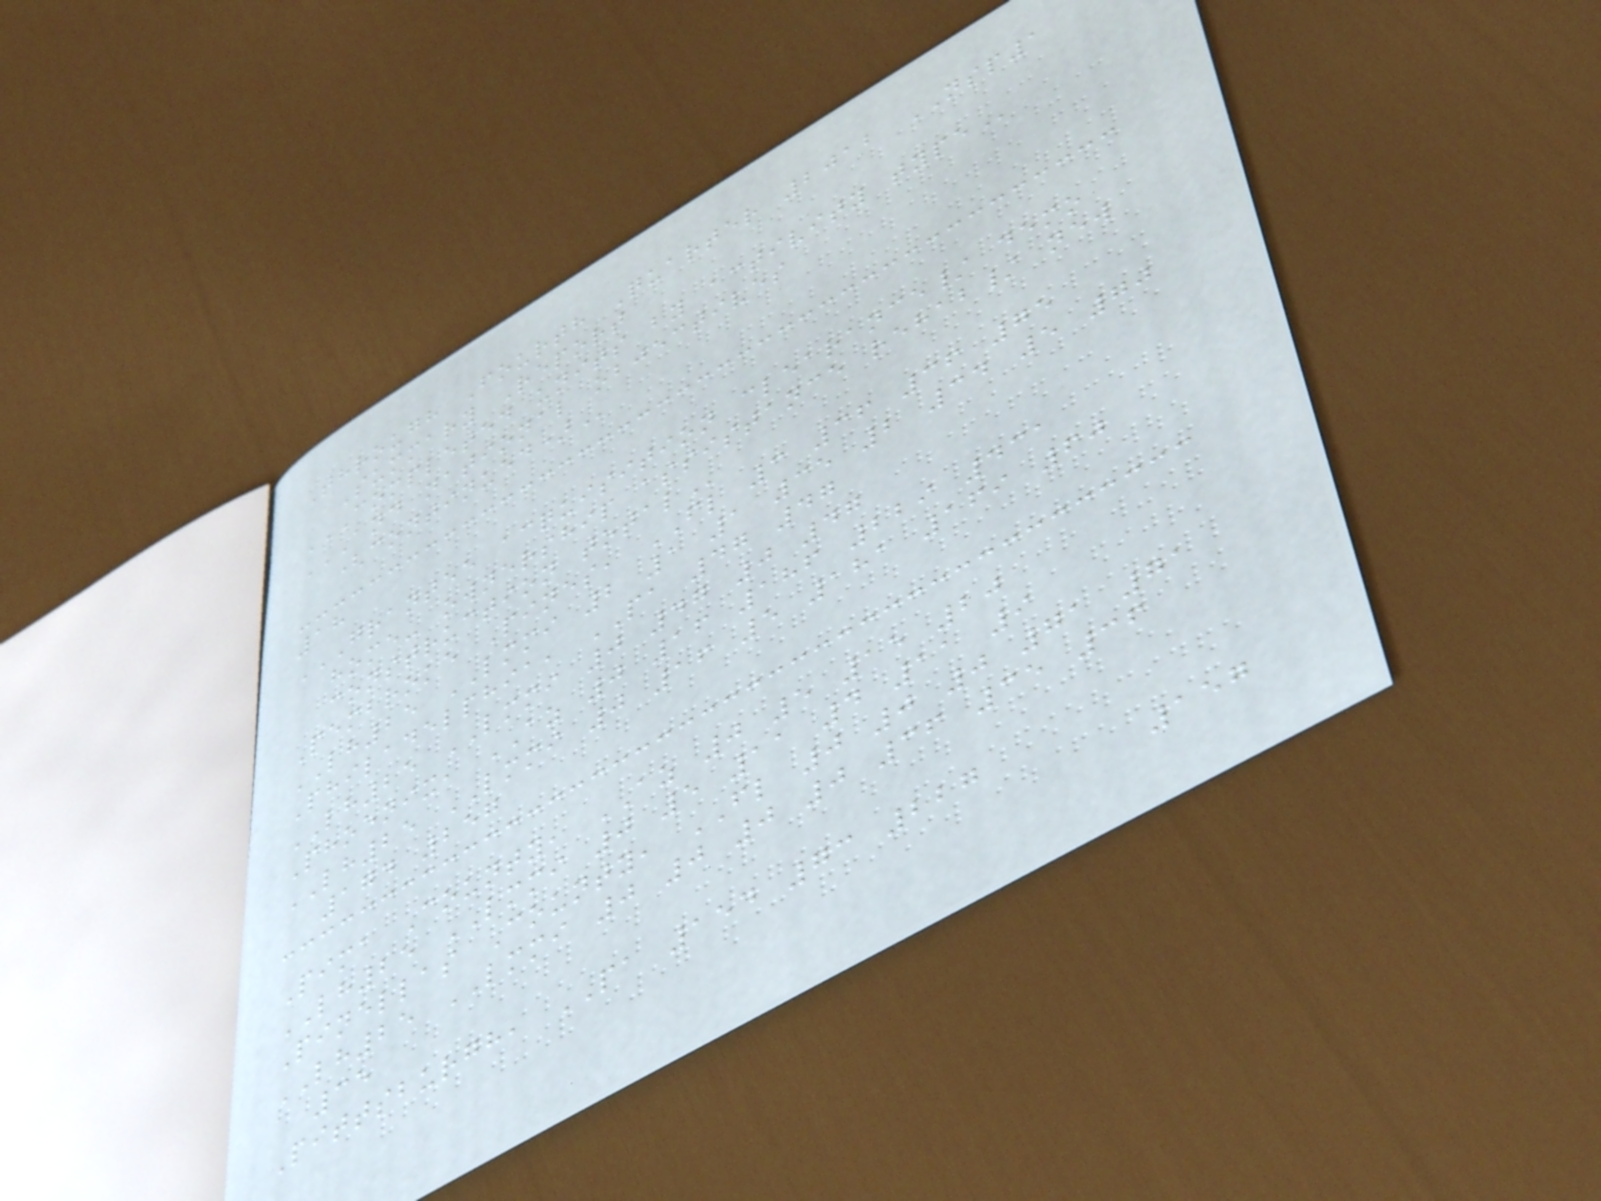Through Fourth Quarter 2012 NSP1
Summary Report
COMPLETED UNITS BY ACTIVITY TYPE
AND NATIONAL OBJECTIVES
(CONTINUED)
18
GRANTEE ACQUISITION CLEARANCE/ DEMO
HOME- OWNERSHIP ASSISTANCE REHAB/ NEW
CONSTRUCTION TOTAL
Pembroke Pines, FL 3 36 36 75
LH25 LMMI 2 1 1 35 2 34 5 70
Philadelphia, PA 47 47
LH25 LMMI 0 47 0 47
Phoenix, AZ 0 16 186 229 431
LH25 LMMI 0 16 5 181 169 60
174 257
Pima County, AZ 0 5 15 20
LH25 LMMI 0 5 11 4 11 9
Pinellas County, FL 0 0 0 71 71
LH25 LMMI 0 0 0 0 36 35 36
35
Pittsburgh, PA 154 73 227
157
